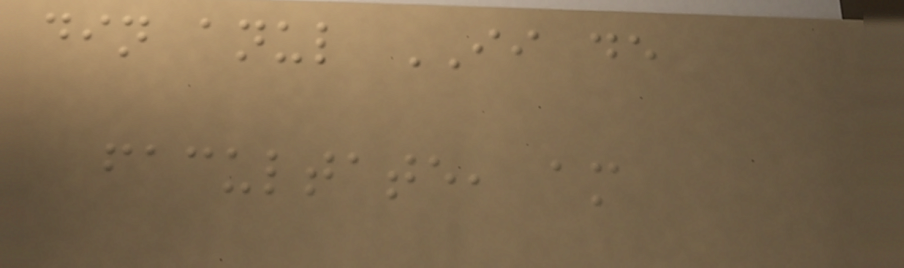din anul II de
facultate, am
